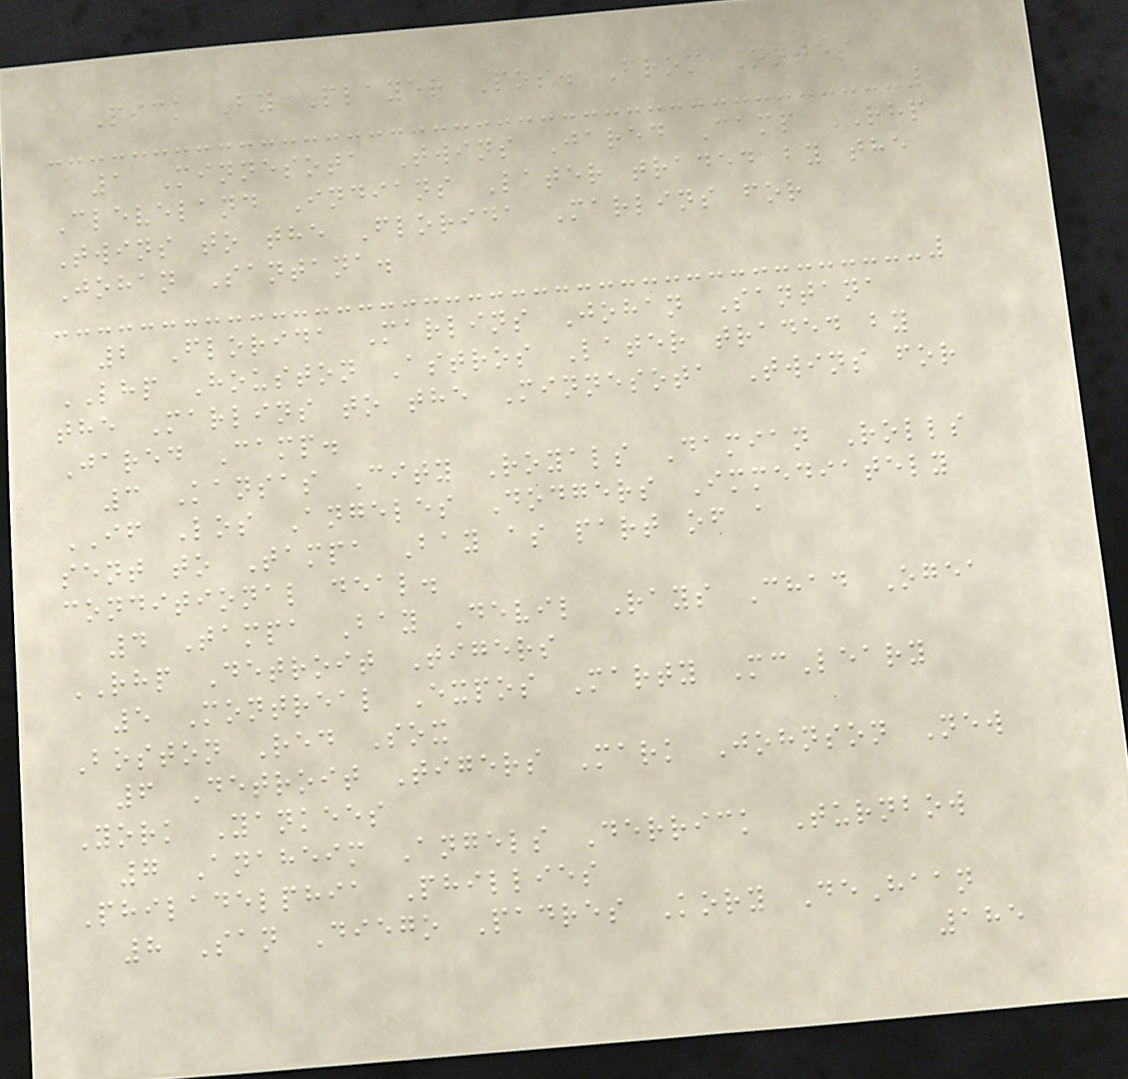Pick By Player Pos. From Notes
1 Minnesota Twins Jared Camp RHP
Cleveland Indians Later traded by the
Twins to the Florida Marlins for
Johan Santana.
2 Florida Marlins Johan Santana
LHP Houston Astros Later traded by
the Marlins to the Minnesota Twins for
Jared Camp.
3 Kansas City Royals Damian Rolls
IF Los Angeles Dodgers Immediately
sent to Tampa Bay as part of a
conditional deal.
4 Tampa Bay Devil Rays Chad Ogea
RHP Detroit Tigers
5 Montreal Expos Marty McLeary
Boston Red Sox
6 Detroit Tigers Mark Johnson New
York Yankees
7 Anaheim Angels Derrick Turnbow
Philadelphia Phillies
8 San Diego Padres Kory DeHaan
185
